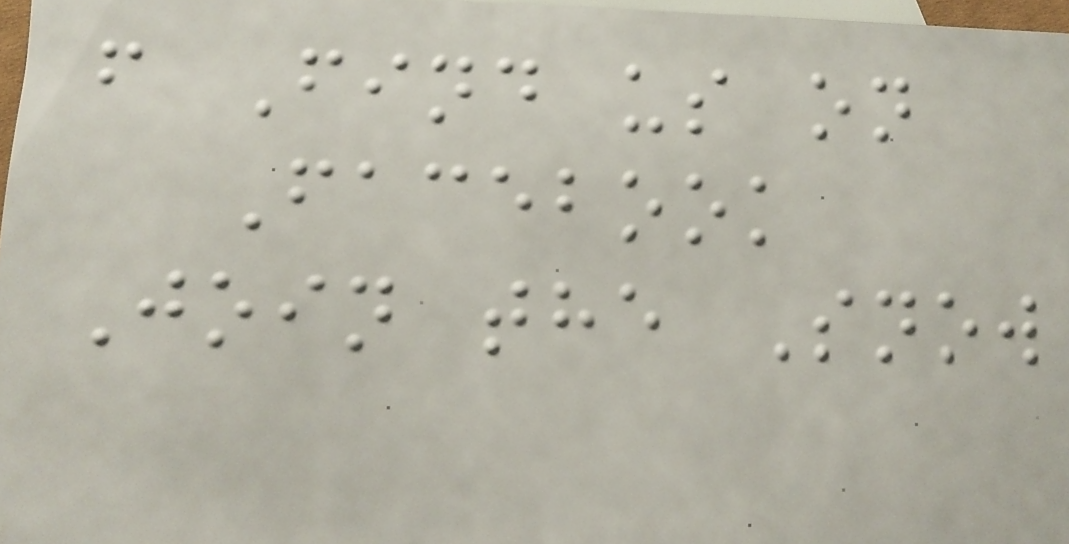f Find us on
Facebook
Join the Snow
